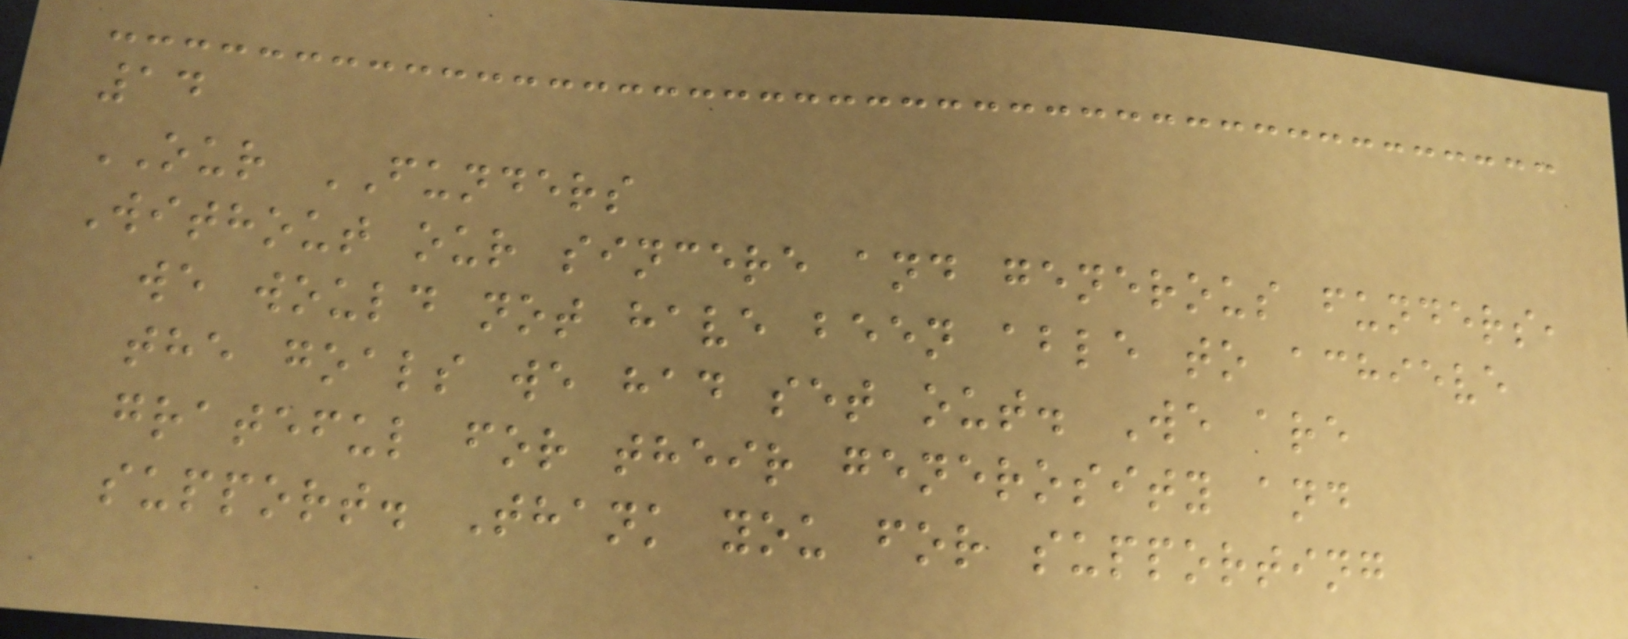14
OUR FUNDERS
Without our sincere and generous funders,
we would not have been able to achieve
the goals we had set out. We are
grateful for their generosity and
support. Thank you for supporting
